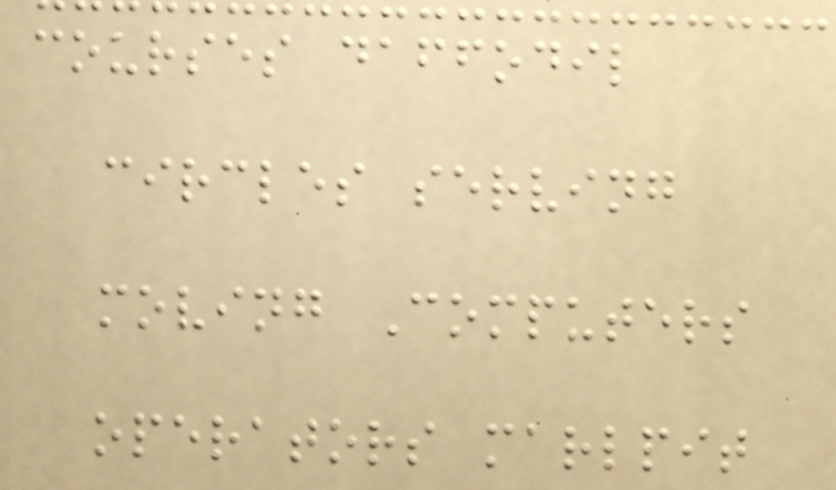courses daffodil
circles serving
moving Computers
operators marlpit
